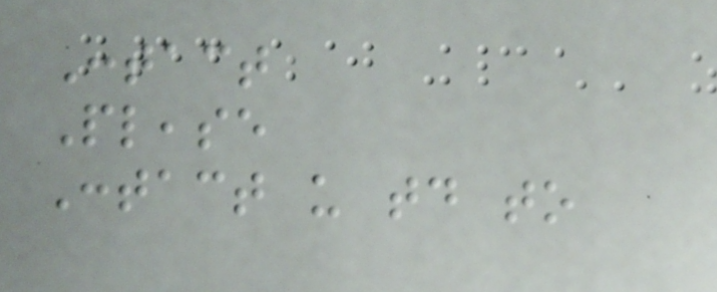Contact
Please
Contact us today to
